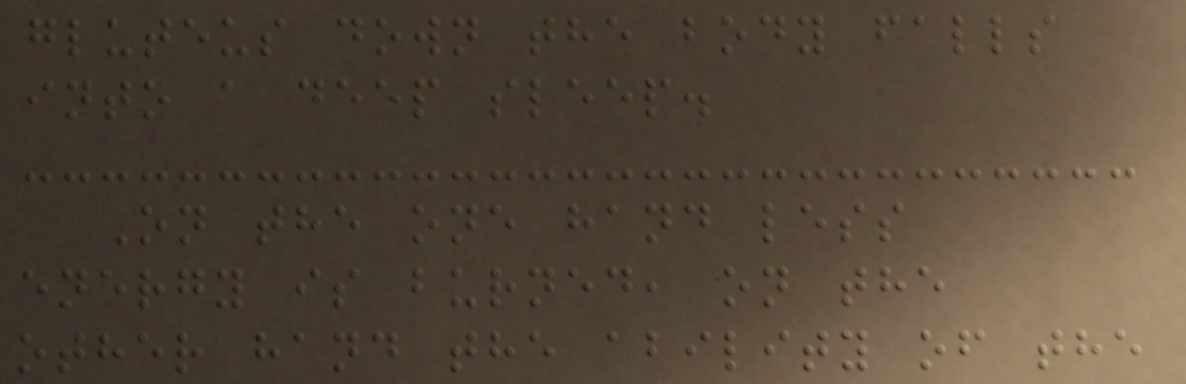gluteus down the body falls
into a deep sleep.
On the one hand less
energy is burned, on the
other hand the ability of the
